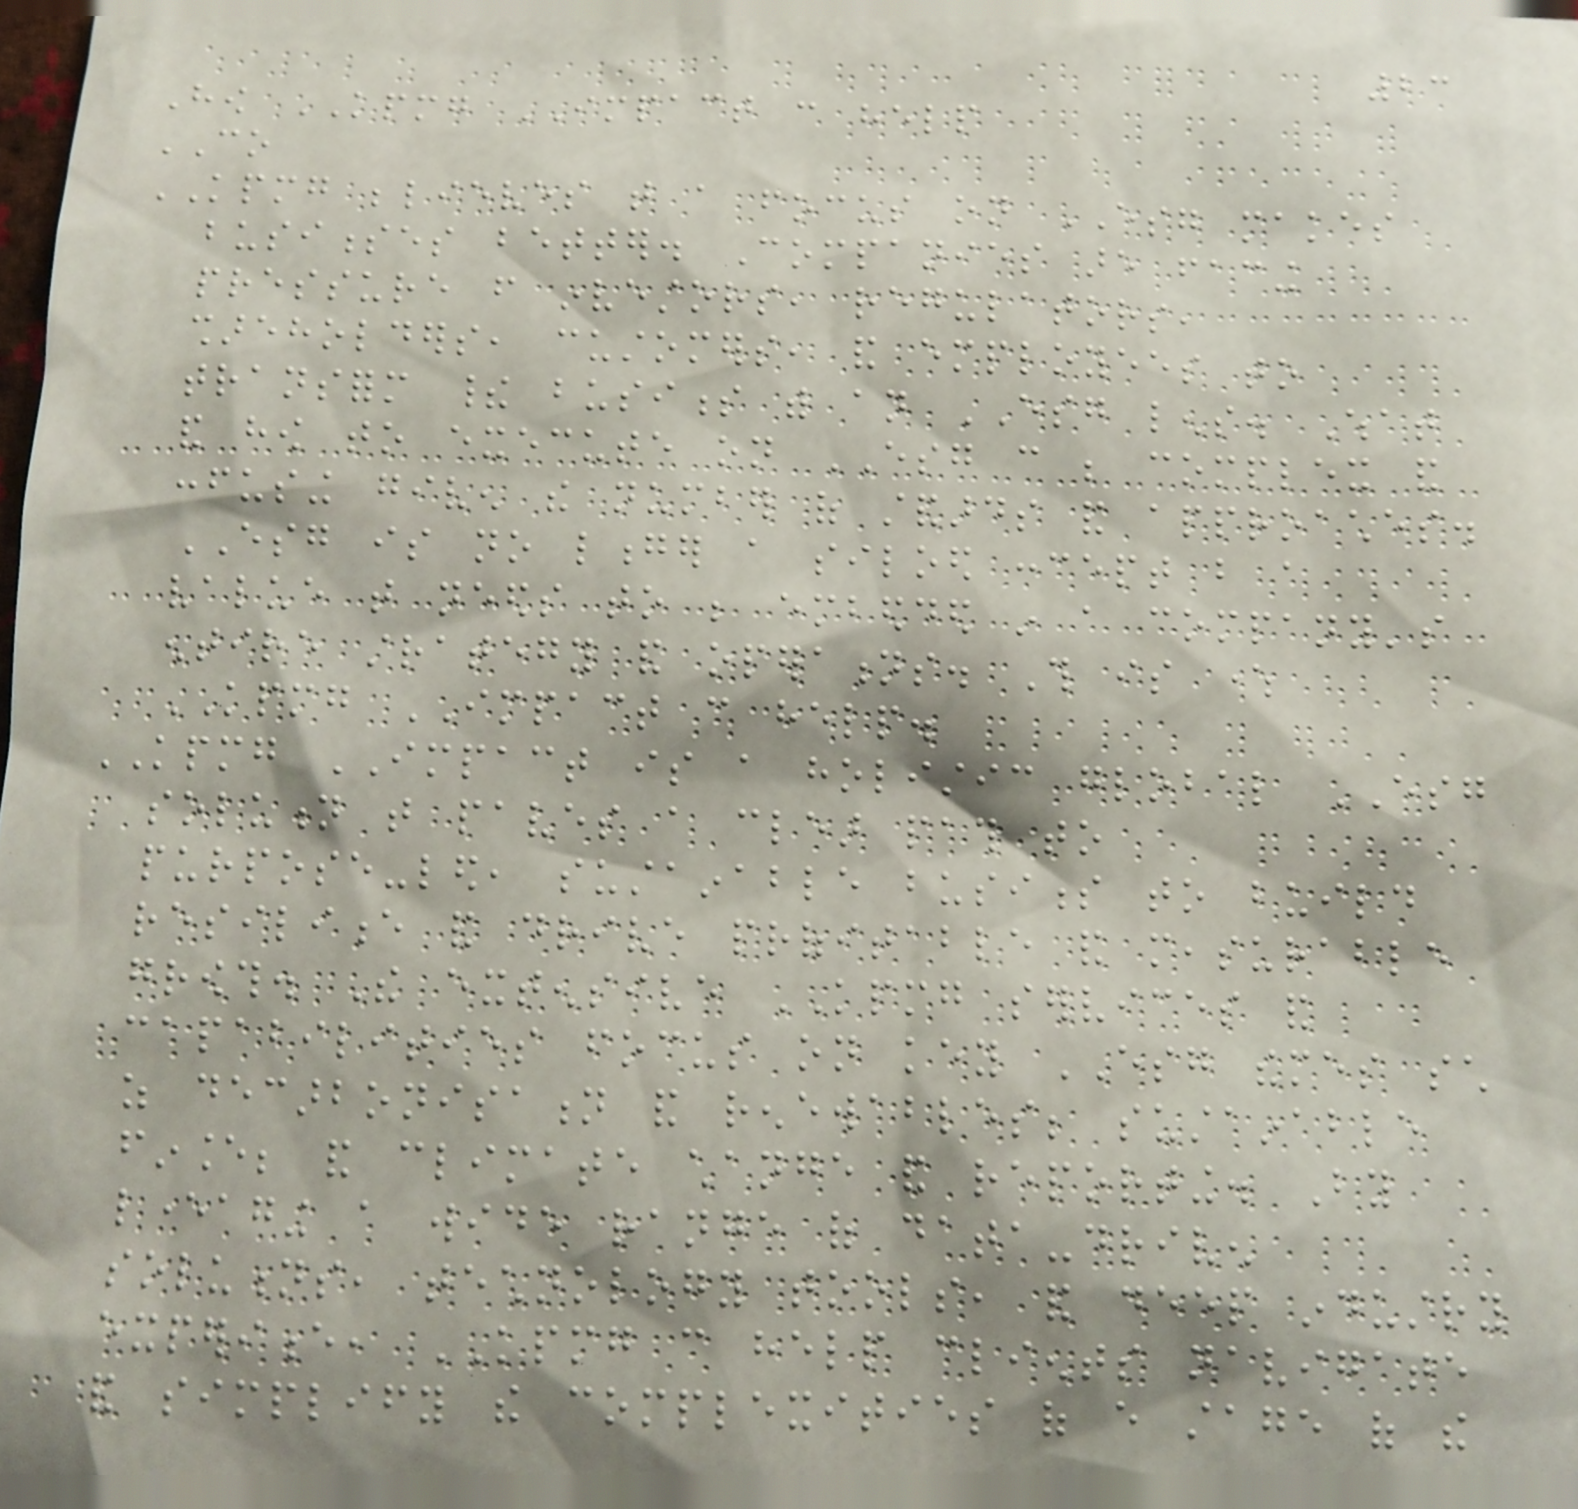23
How KPMG IMPACT can help
CO
KPMG believes that a focus on ESG makes
businesses better. Companies are facing
pressure from investors, regulators,
shareholders, customers, and employees to
transform their business with an ESG lens. What
and how to execute on ESG can be complex and
confusing given the number of standards and approaches.
ESG is no longer a siloed concept but a
value that needs to be embedded in a company's
entire strategy and operations. This is where
KPMG IMPACT can help.
KPMG IMPACT is a holistic global ESG
solution that paves a clear path to
purpose-led, sustainable business to build
resilience and drive profitable and measurable
growth. The extensive KPMG services and
capabilities focus on key ESG themes such
as decarbonisation and renewables; sustainable
finance; and climate change and reporting. By
leveraging a wide range of data-driven
solutions, technology tools, and deep industry
experience, KPMG can help clients navigate
and simplify the complexities of every stage of the
